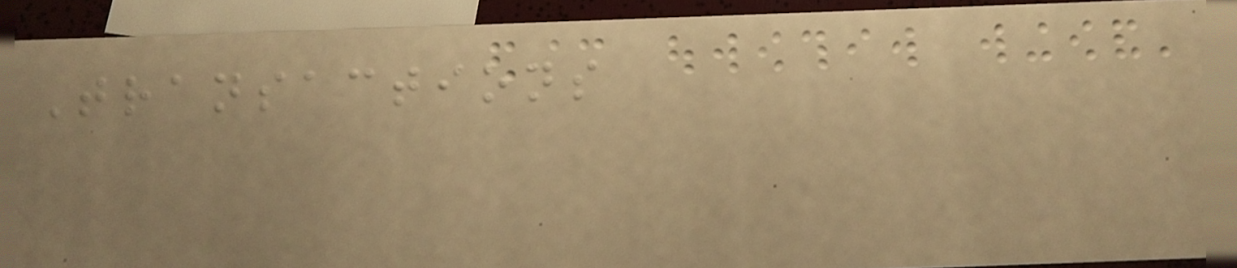Transactions
